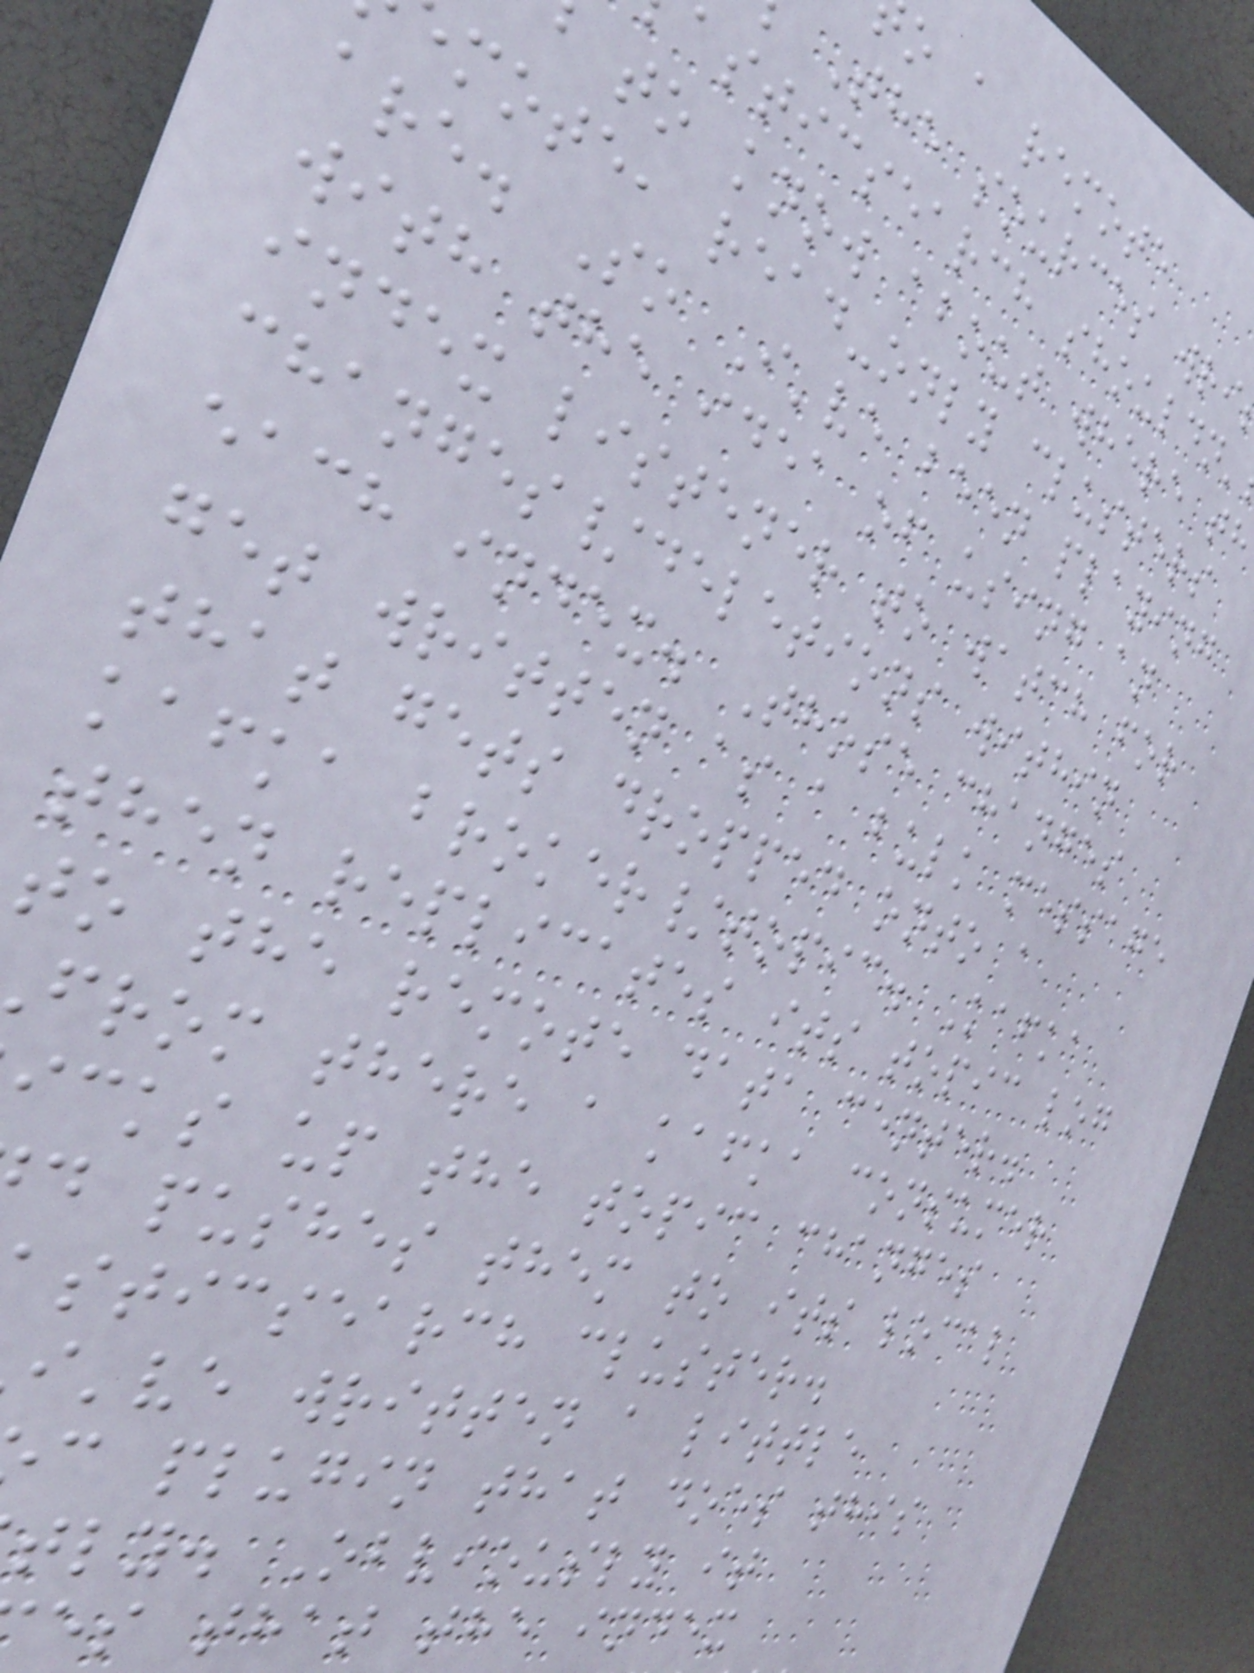o a remote
The sources wri
asticsearch shouldn'
to know about where th
mote, read-only clusters
are. So I've been playing
with the idea of using an
index listener to watch for
changes/deletions within
each index. Those changes
get written as a bulk message
that gets dropped onto a
kafka broker/topic. Kafka
then replicates its topic log
to the remote data center.
from there a kafka consumer
icks up the topic changes
d pushes them to its local
sticsearch cluster.
i've written a little
c plugin that does this
tly. Obviously it
es that the index
